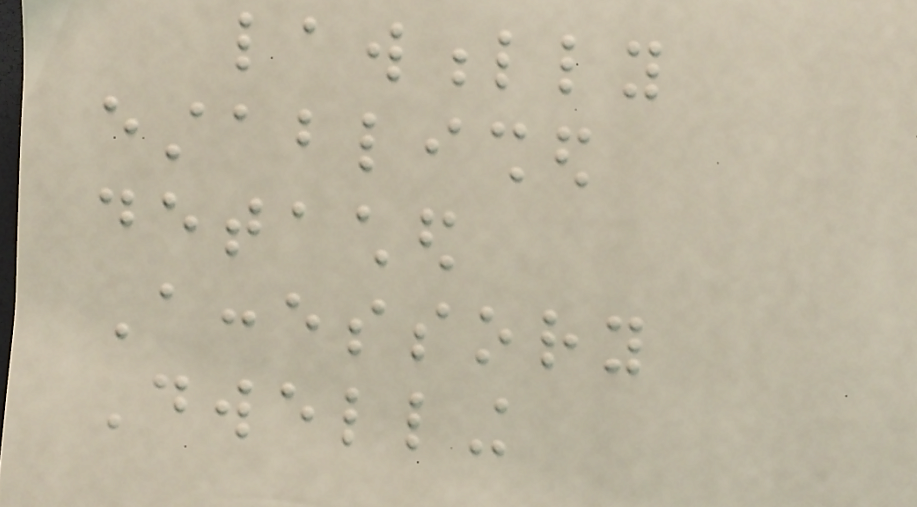lawfully
established
detached
Accessory
Dwelling
